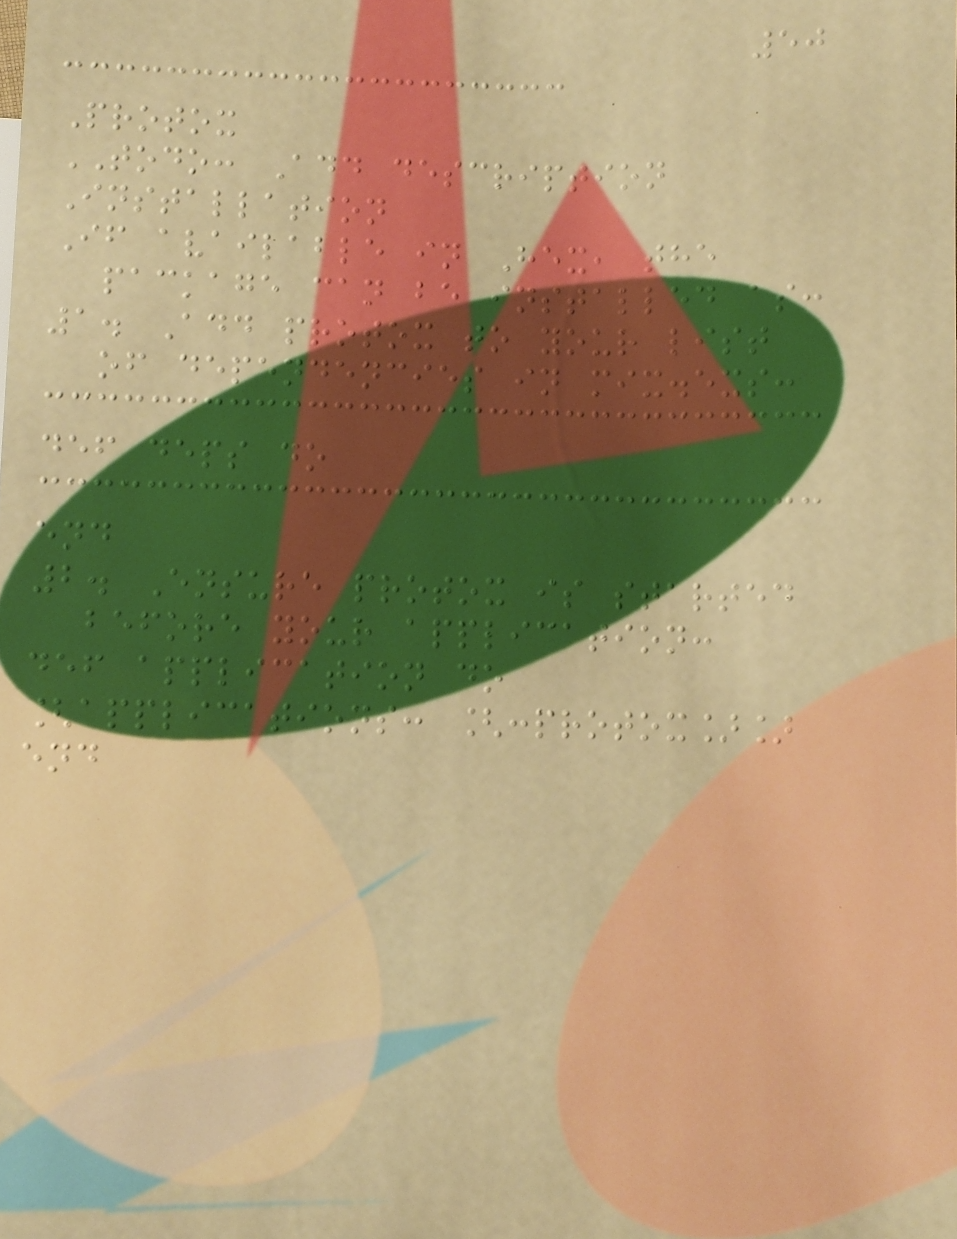50
Protox
TODO: Add description
Installation
If available in Hex, the
package can be installed as:
1. Add protox to your list
of dependencies in mix.exs:
def deps do
end
2. Ensure protox is started
before your application:
def application do
[applications: [:protox]]
end
